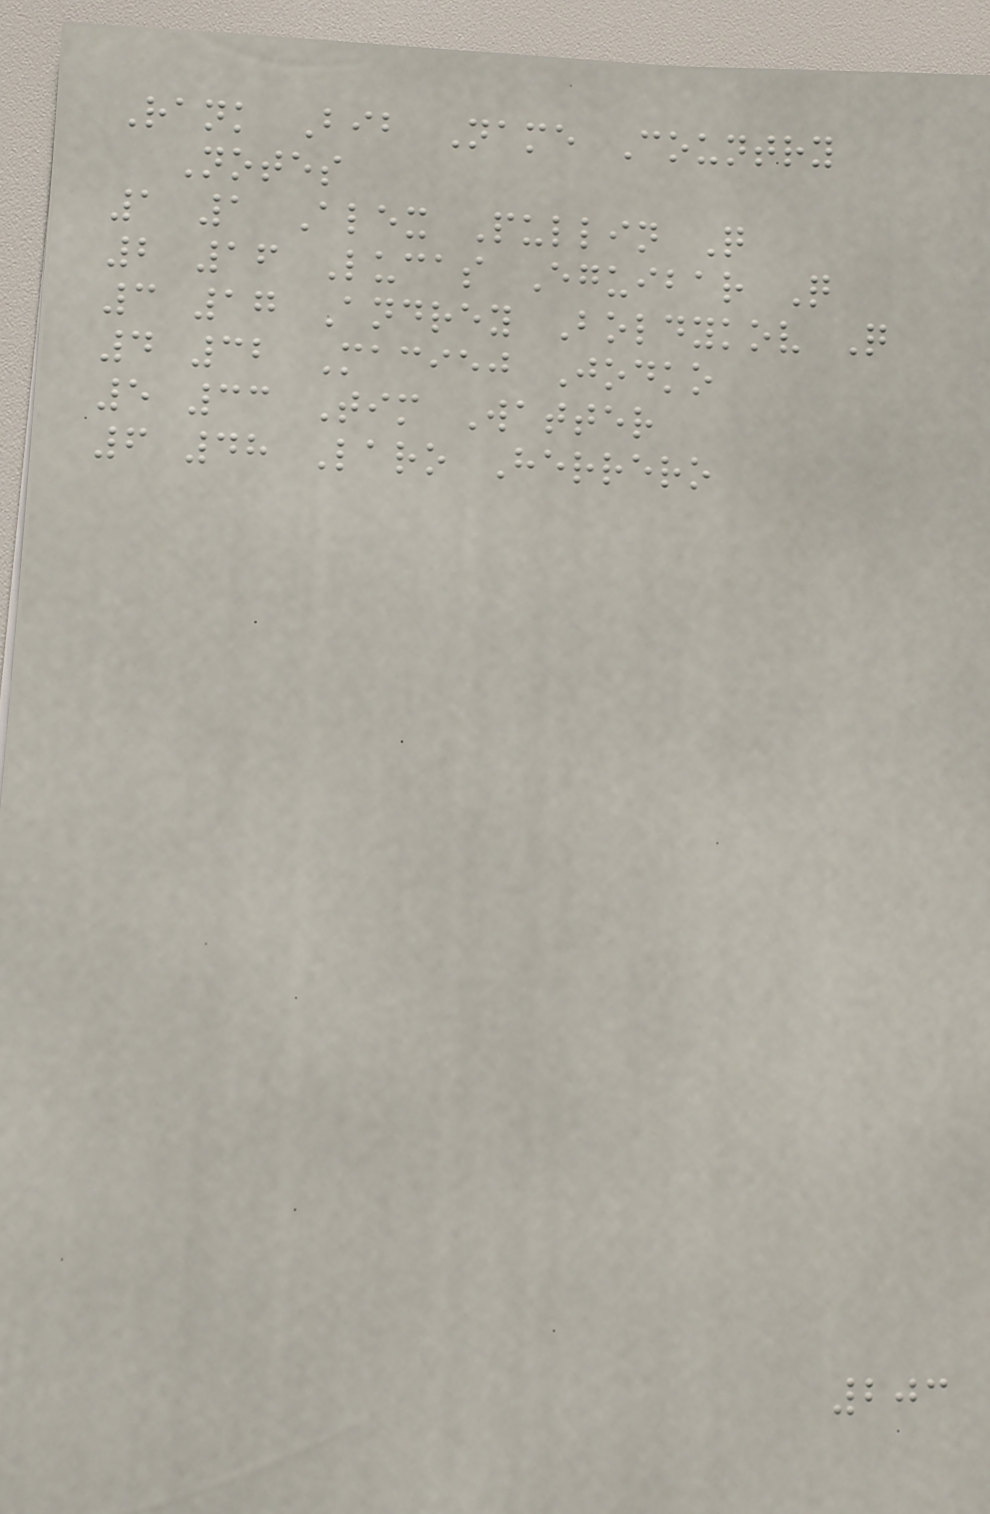Rank Bib Name Country
Notes
1 1 Alex Pullin Q
2 16 Lucas Eguibar Q
3 17 Andrey Boldykov Q
4 32 Maciej Jodko
5 33 Tim Watter
6 48 Laro Herrero
203
